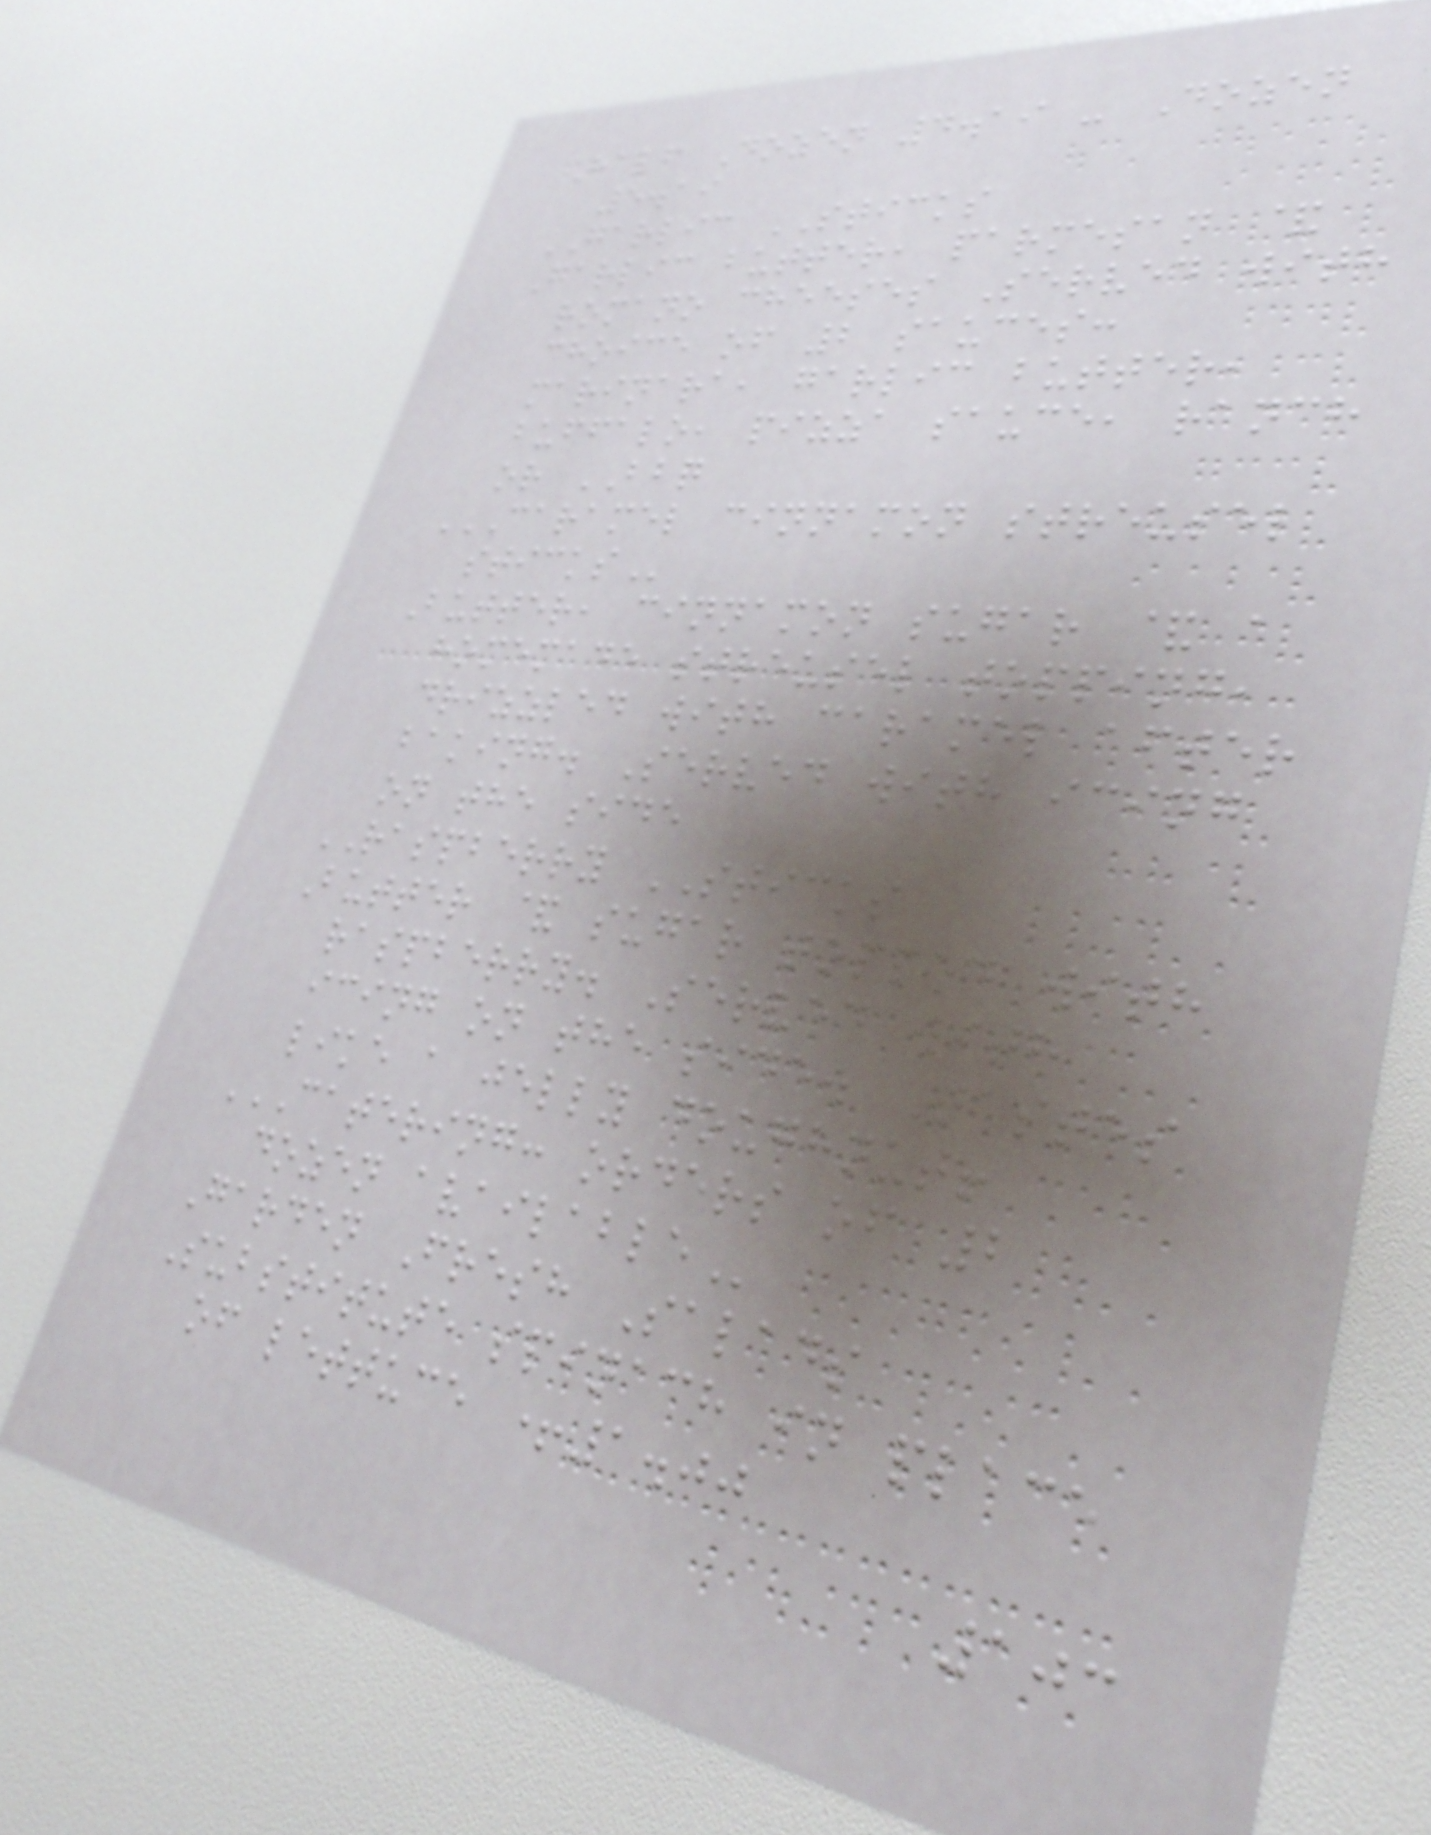Half Dozen 4.19 - Dozen
5.19
GARLIC STICKS
Garlic butter, parmesan &
romano cheeses Served with
choice of 2 sauces:
marinara, garlic butter,
buffalo, pizza sauce, ranch
or BBQ
CARAMEL CINNAMON STREUSEL
STICKS
Butter, cinnamon sugar & a
homemade streusel topping,
drizzled with caramel after
baking. Served with icing
on the side
RASPBERRY STICKS
Butter & sugar topped with
raspberry. Served with
icing on the side. Tastes
like a jelly doughnut!
CATERING: ORDERS OF 2
DOZEN AVAILABLE
Garden Fresh Salads
Substitute spinach in place
of lettuce +1.00
103
